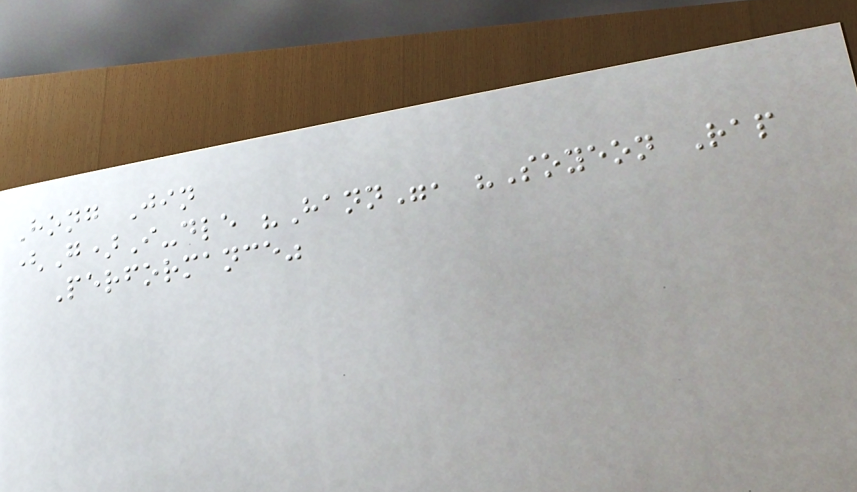Hong Jin
(G)I-dle "Hann", "Soyeon Rap
Performance"
